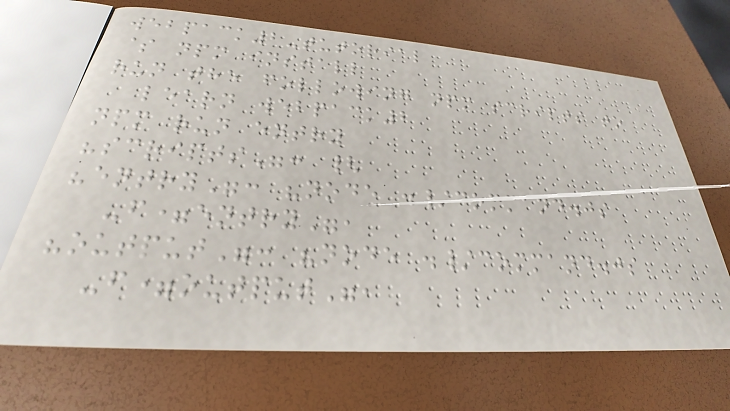webpack2-tutorial
$ npm install
run the following npm scripts to
learn webpack2
npm run entry
"scripts": {
"entry": "node ./command.js
-f=entry",
"output": "node ./command.js
-f=output",
